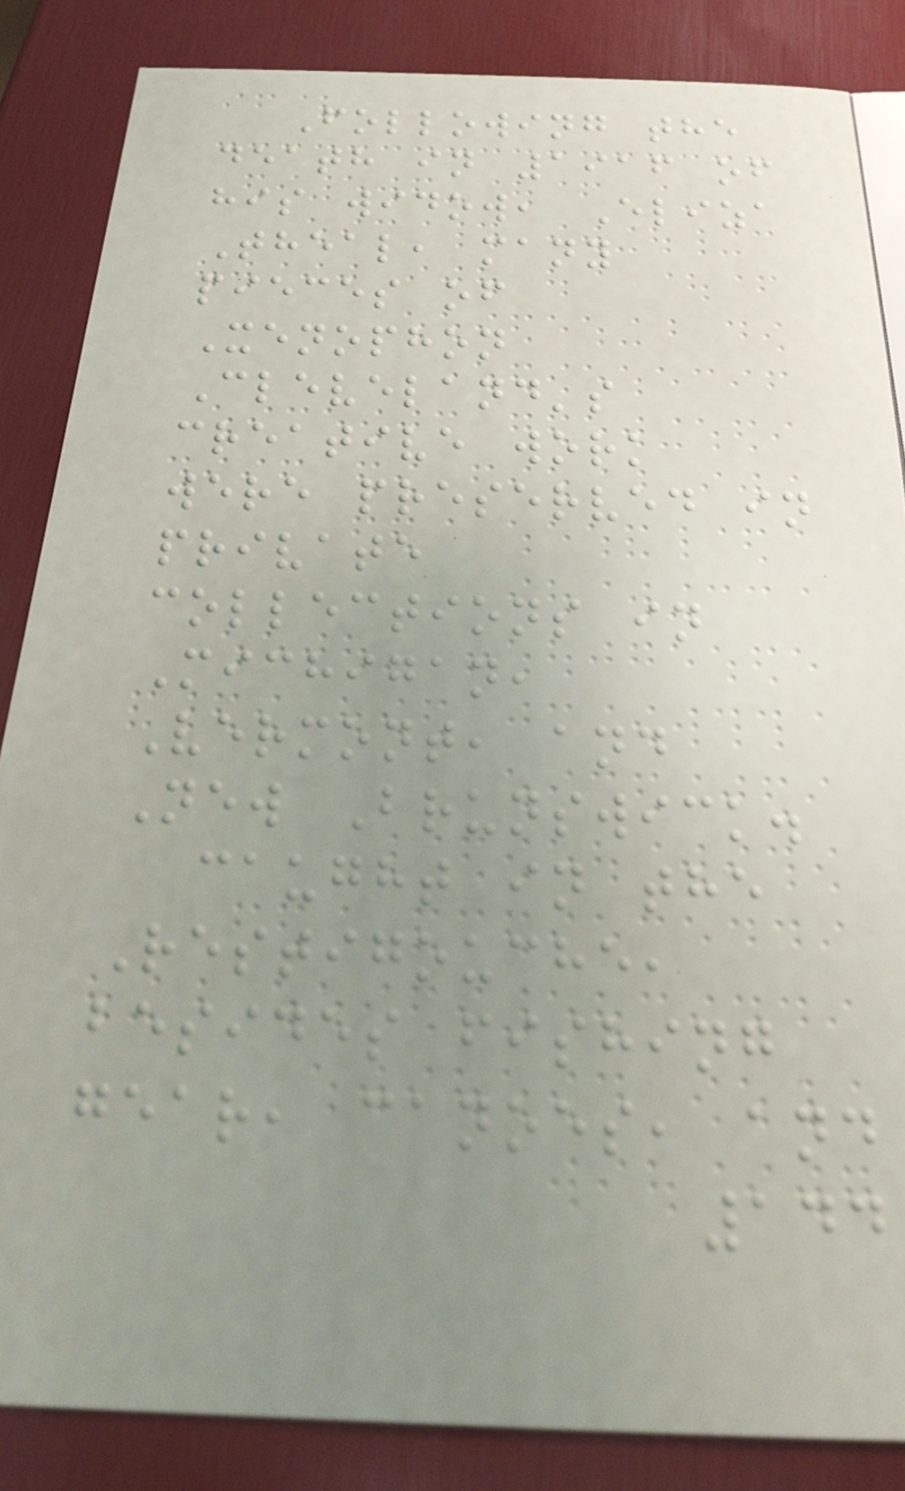Following the
death in 1916 of
his widow, Eliza
Theal, many
pieces of
Xenophon
Cleveland's
creative work
were preserved in
private
collections in
Michigan,
Vermont, and
New Brunswick.
caught in the
Restigouche,
besides fishing
gear, canoes, and
144
